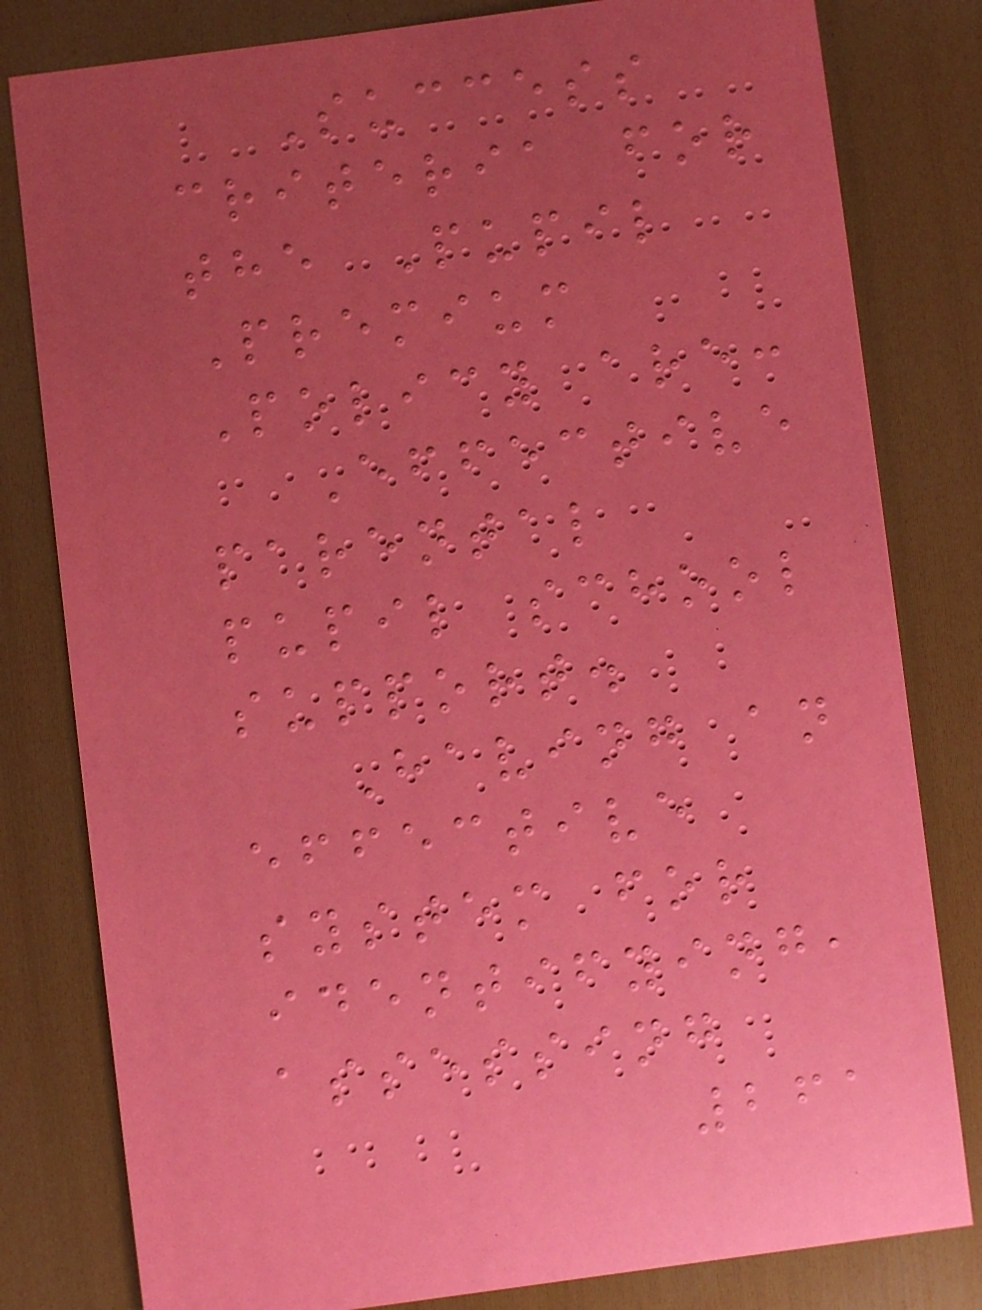Success
criteria for
the Pupil
Premium
Policy are:
Effective
parental
pupil school
support.
Having an
effective
system for
identifying,
assessing
261
